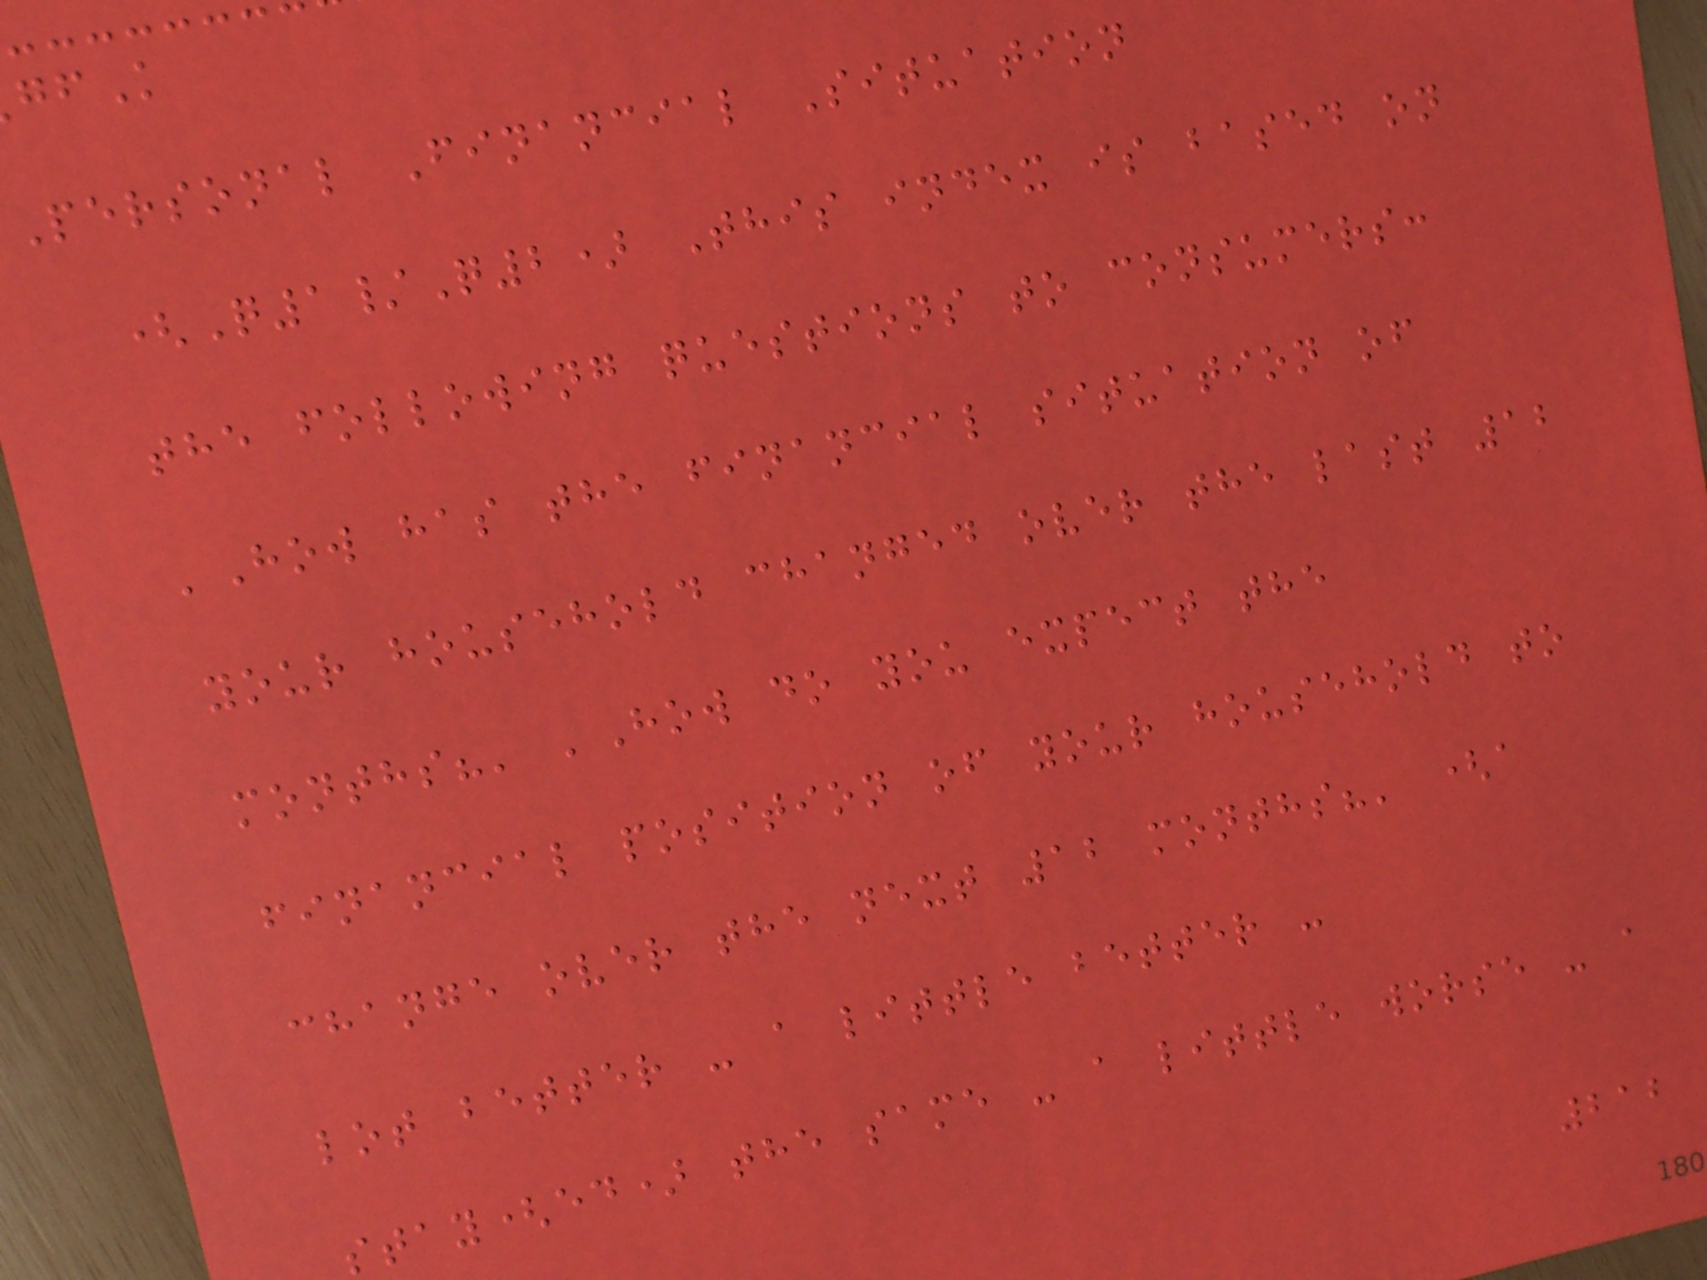Personal Financial Situation
(Q1/Q2) This index is based on
the following questions to consumers:
'How has the financial situation of
your household changed over the last 12
months?' 'How do you expect the
financial position of your household to
change over the next 12 months?' (a
lot better - a little better -
stay(ed) the same - a little worse - a
212
